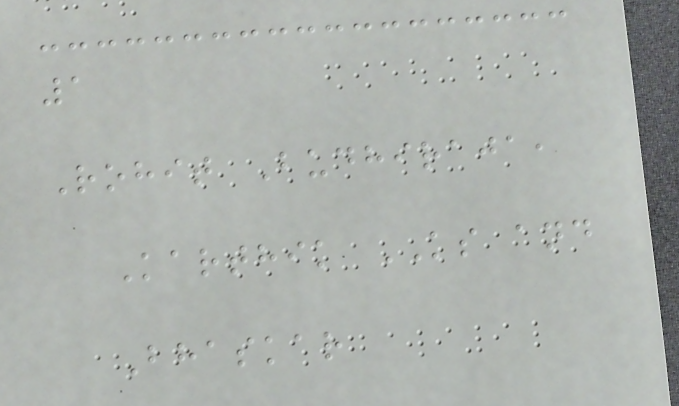1
Rohit Budhiraja,
Karthik KS and
Bhaskar
